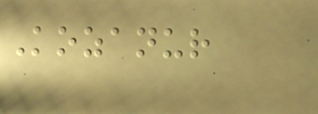Kozanur
